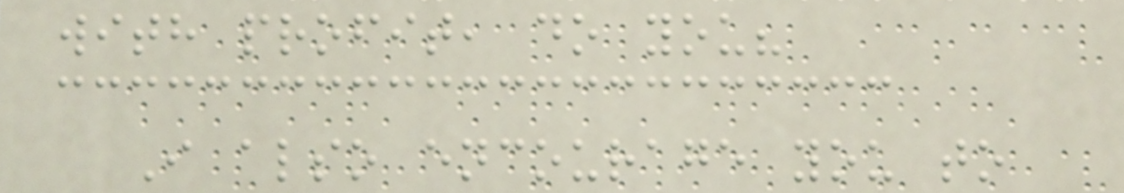with profit, do you?
I also encourage you to
